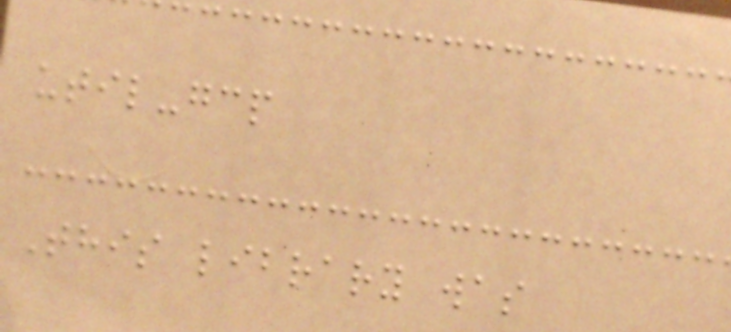util-gcp
This library was
